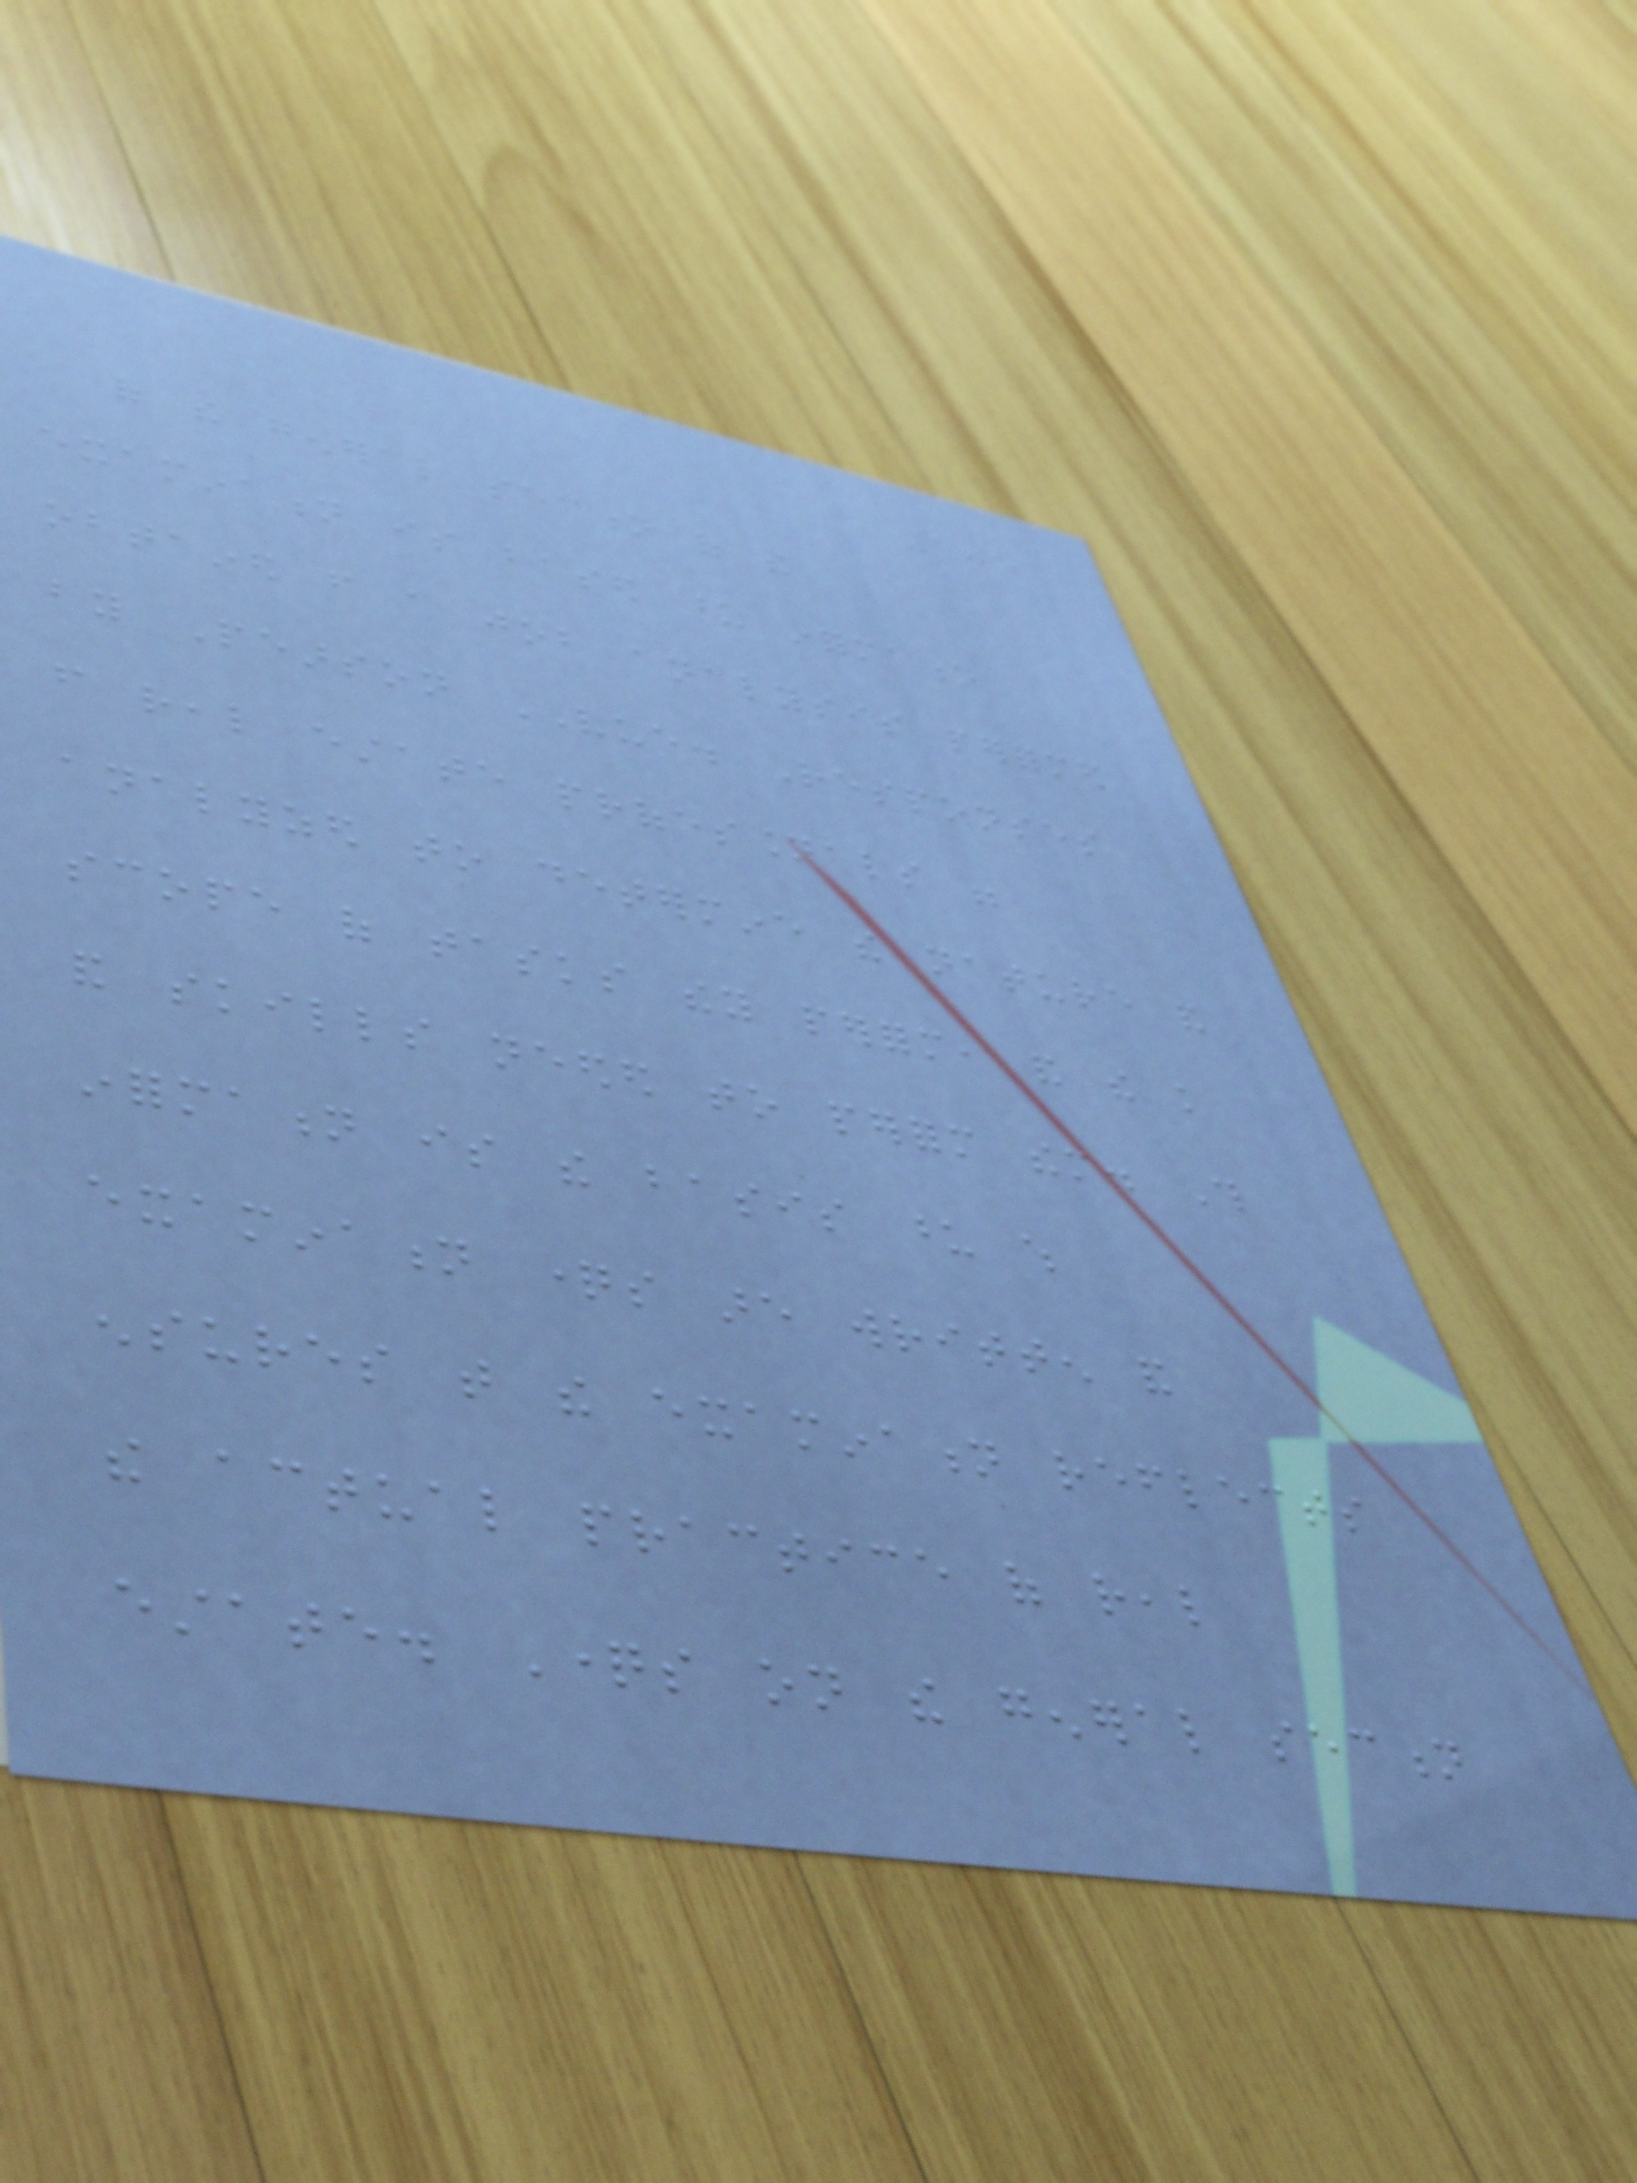105
of the general section of the
examination is based upon information
obtained from a job analysis performed
by Pearson VUE. Responses
from real estate professionals were
analyzed to determine the nature and
scope of tasks they perform, and the knowledge
and skills needed to perform them. This
information is the basis upon which
examination questions are written and
ensures that the examination reflects
the actual practice of real
estate. Questions on the general section
